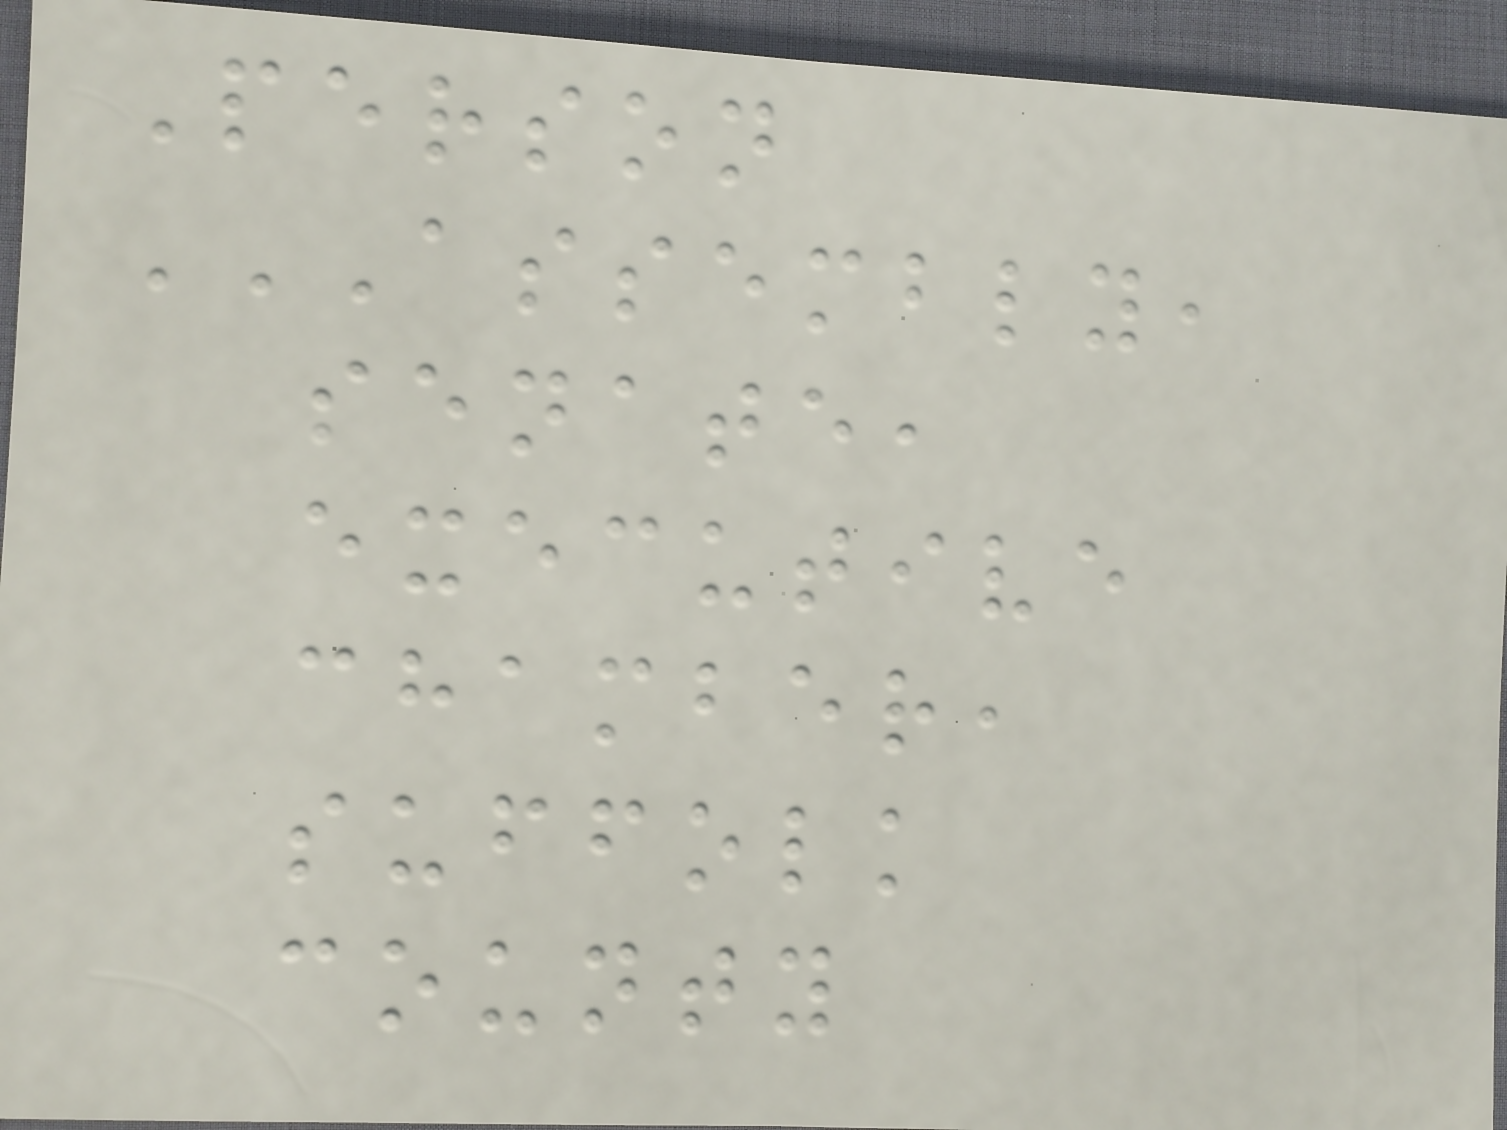Person
ASSEMBLY,
SENATE,
EXECUTIVE
CHAMBER,
SUFFOLK
COUNTY
